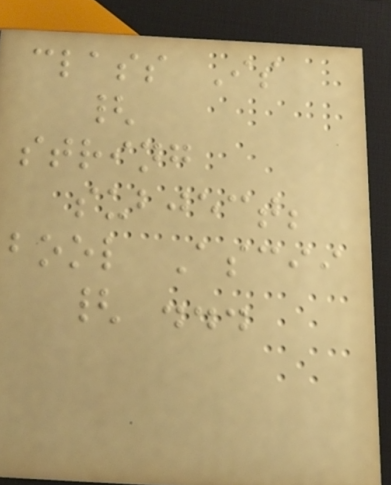class Is
{
string
subject;
bool Ascii
{ ...
